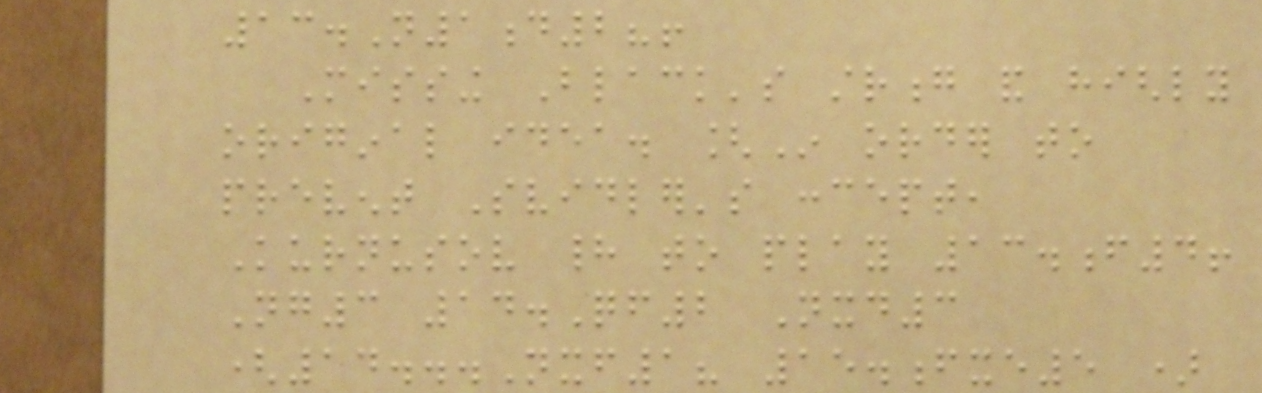13.N1d2?!
Missing Black's strong and highly
original idea. [In order to
prevent Svidler's concept,
Kurnusov had to play 13.f4!
Ng3 14.Qf2 Nxd3
(14...Nxf1? 15.fxe5 )
